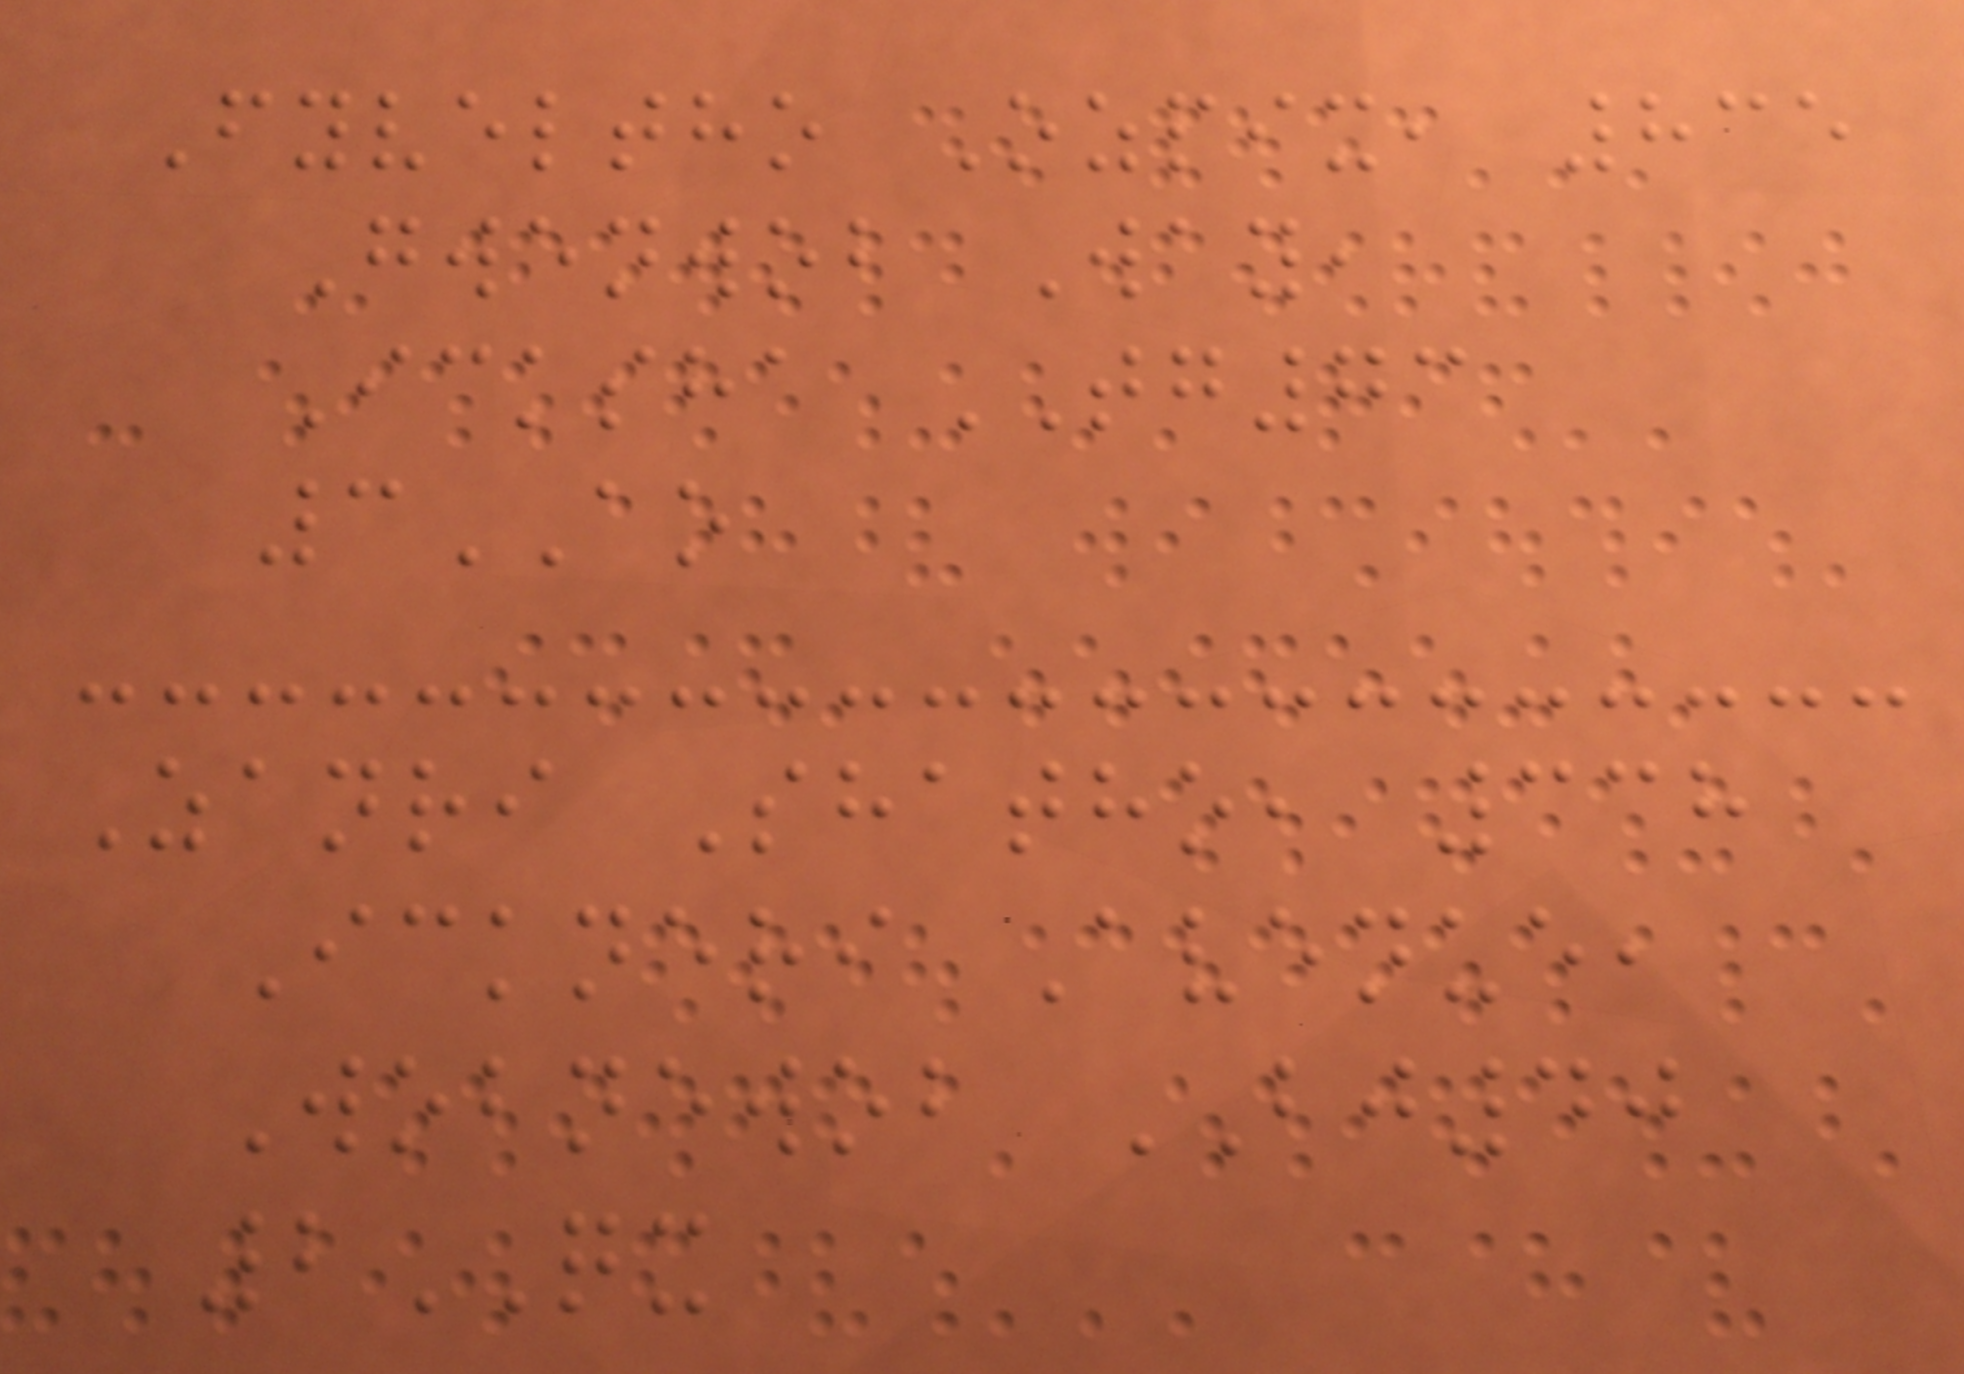Fyveltho Ozpix, 835
Gwenwob Way,
Icksha TG73
3AO
Zanri Shatho, 338
Ickneri Avenue,
Wobnewob BJ40
2QX
